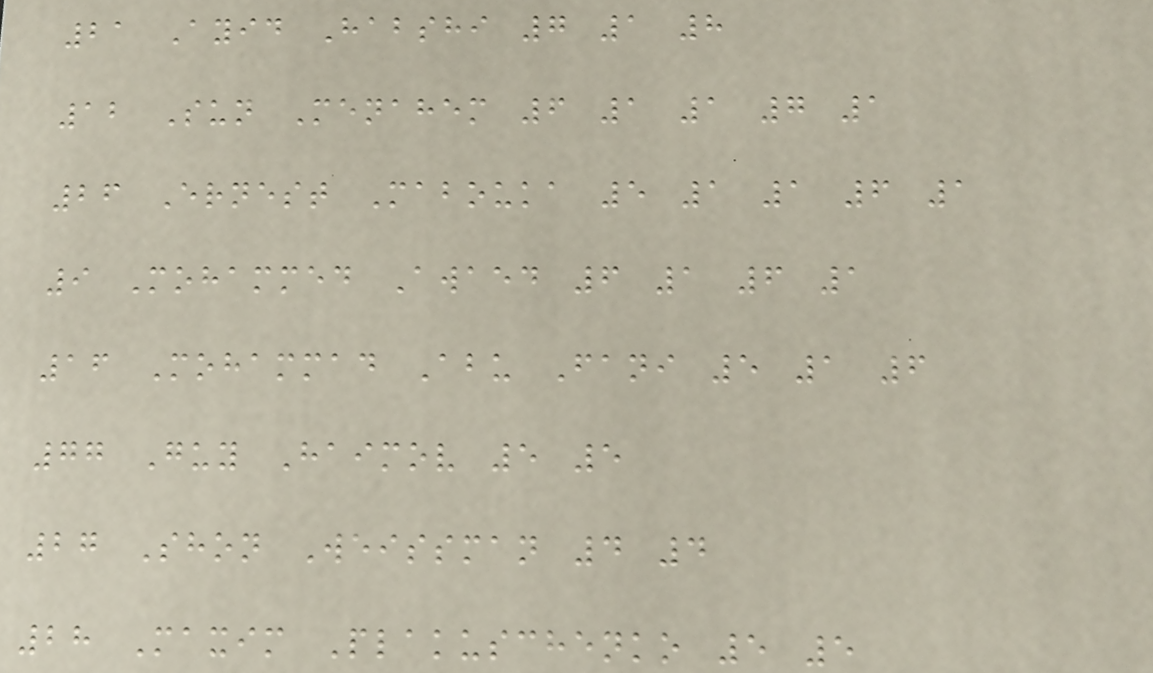21 Ayid Habshi 7 1 8
12 Sun Menahem 6 1 1 7 1
26 Ernest Mabouka 5 1 1 6 1
9 Mohammed Awaed 6 1 6 1
16 Mohammad Abu Fani 5 1 6
77 Guy Haimov 5 5
27 Shon Weissman 4 4
28 Maxim Plakuschenko 5 5
